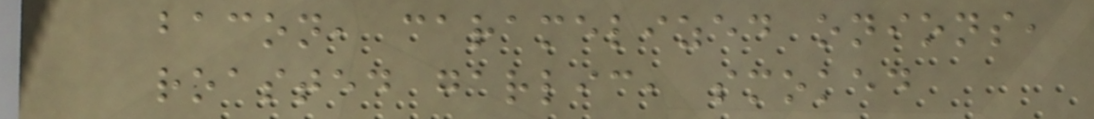bacon, caramelized onions,
roasted garlic, smoked
